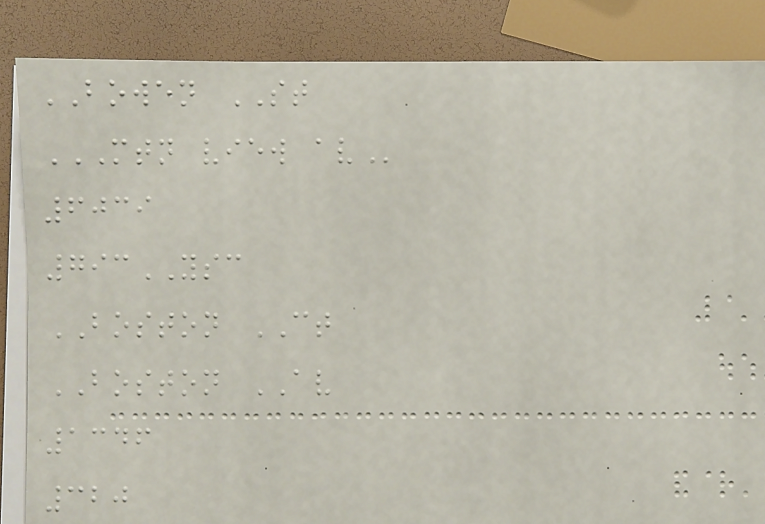BOWEN ST
MTN VIEW AV
6039
793YSC
BOSTON CT
BOSTON AV
1346
320
